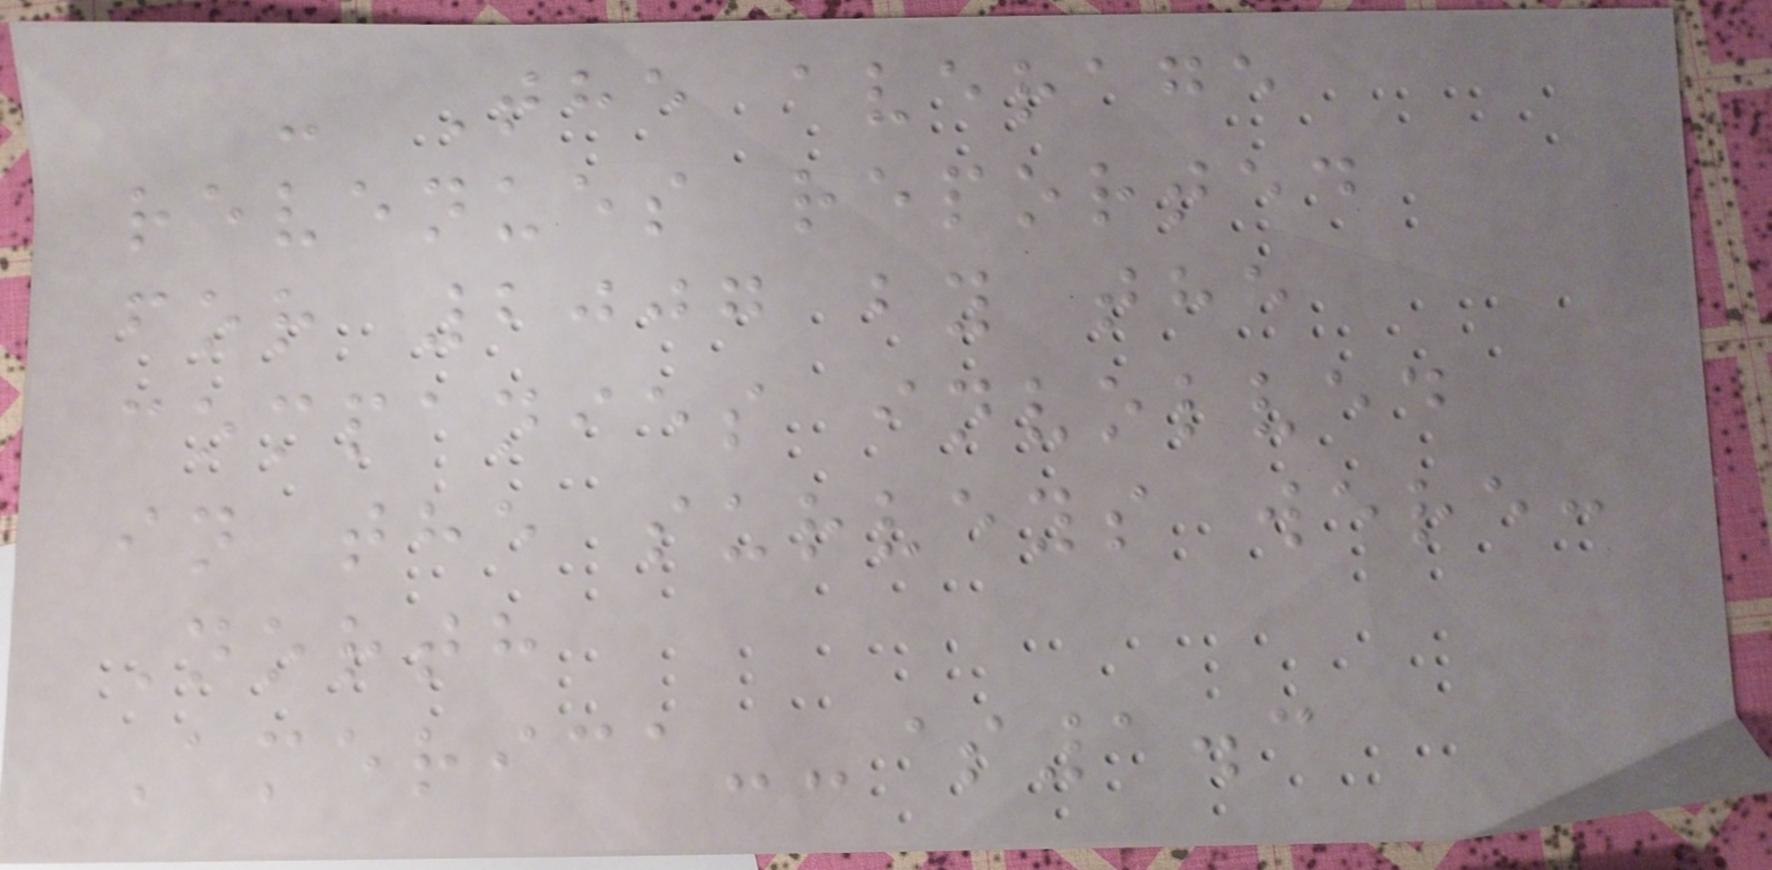- The average
revenues reported
for 2007 by the
companies involved
in the surveys were:
North
America--$1.3
